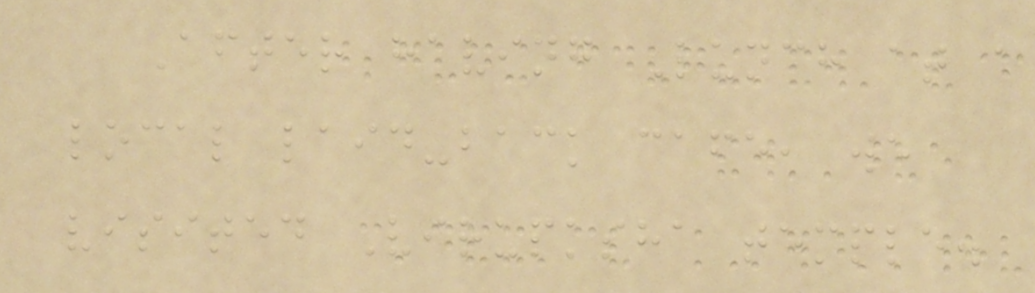After having Lunch at a
local laid-back cafe, we
visited Virupksha temple.
